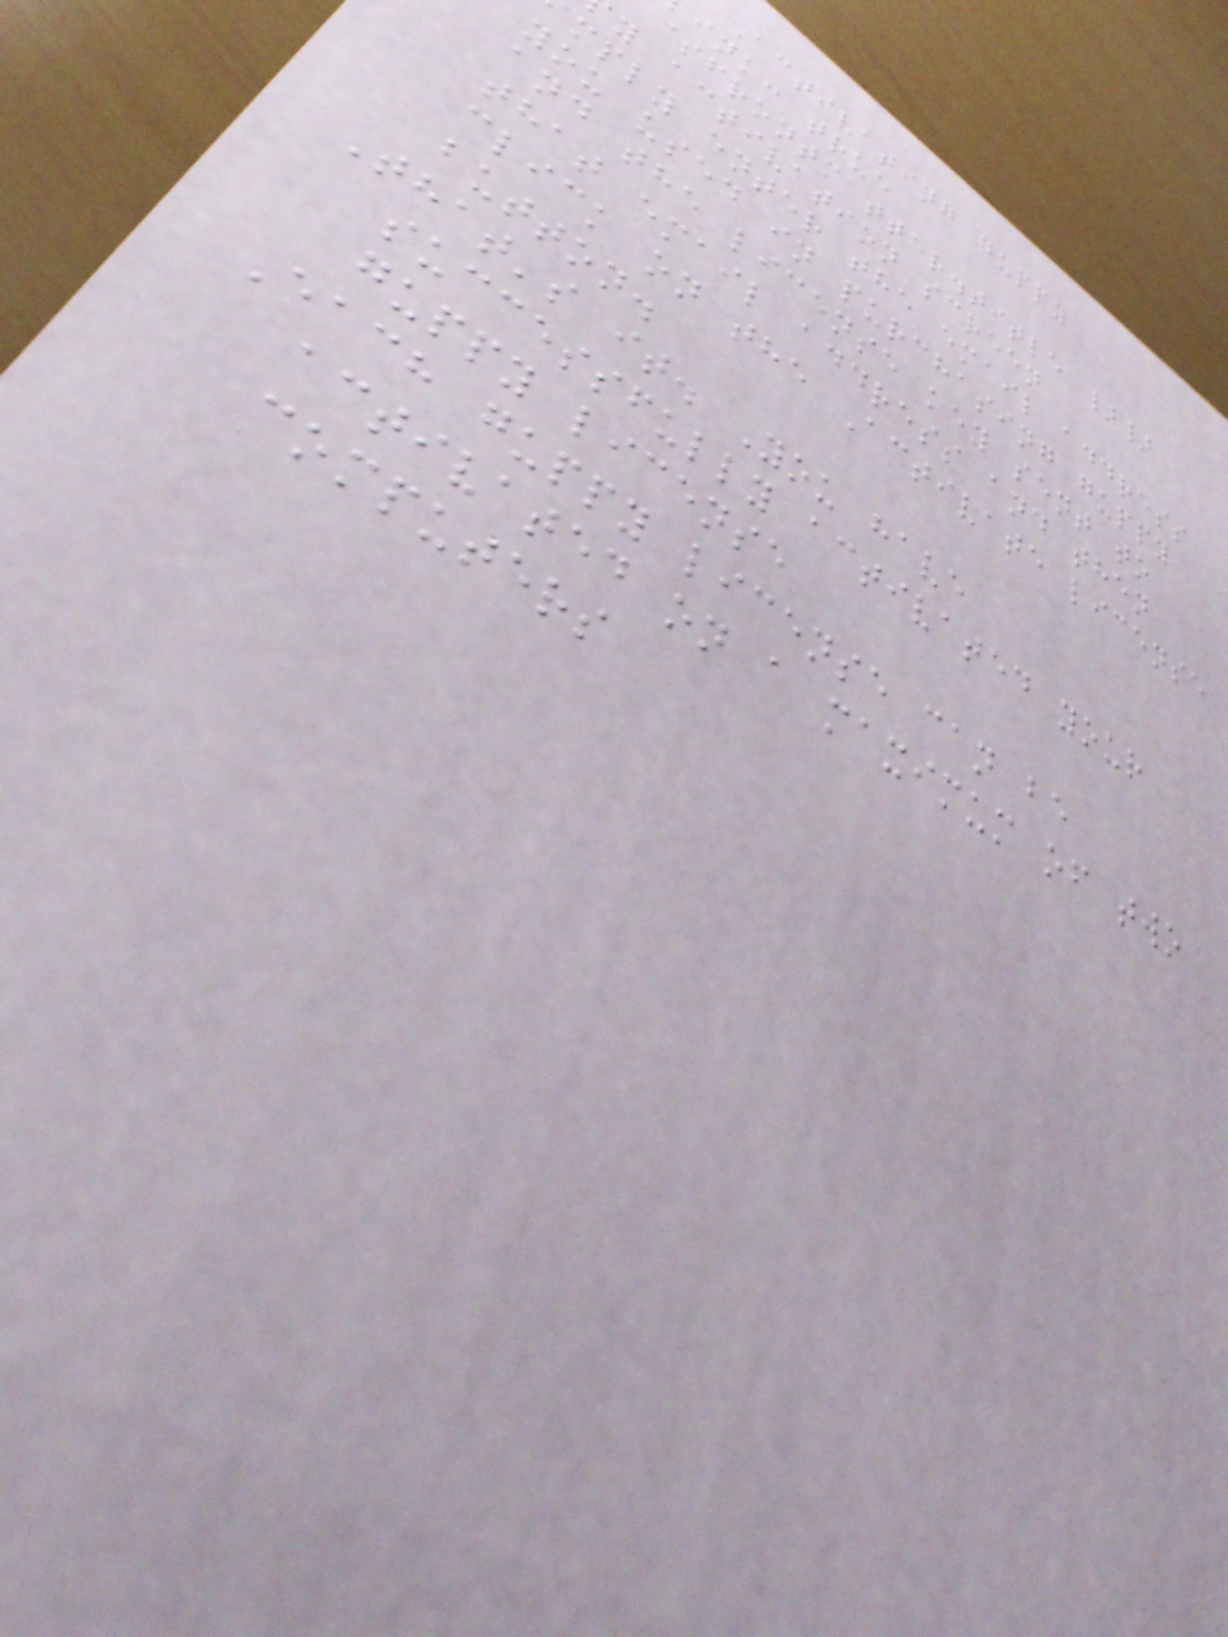Activating guppy
ink: true
$frontmatter.title }}
y activation screen
mply enter the email address
you used in purchasing guppy
and the license key sent to
that email address and then
click on the Activate license
button.
That's it. You have
successfully activated your
guppy license
Each guppy license can be
activated on a maximum of two
computers
